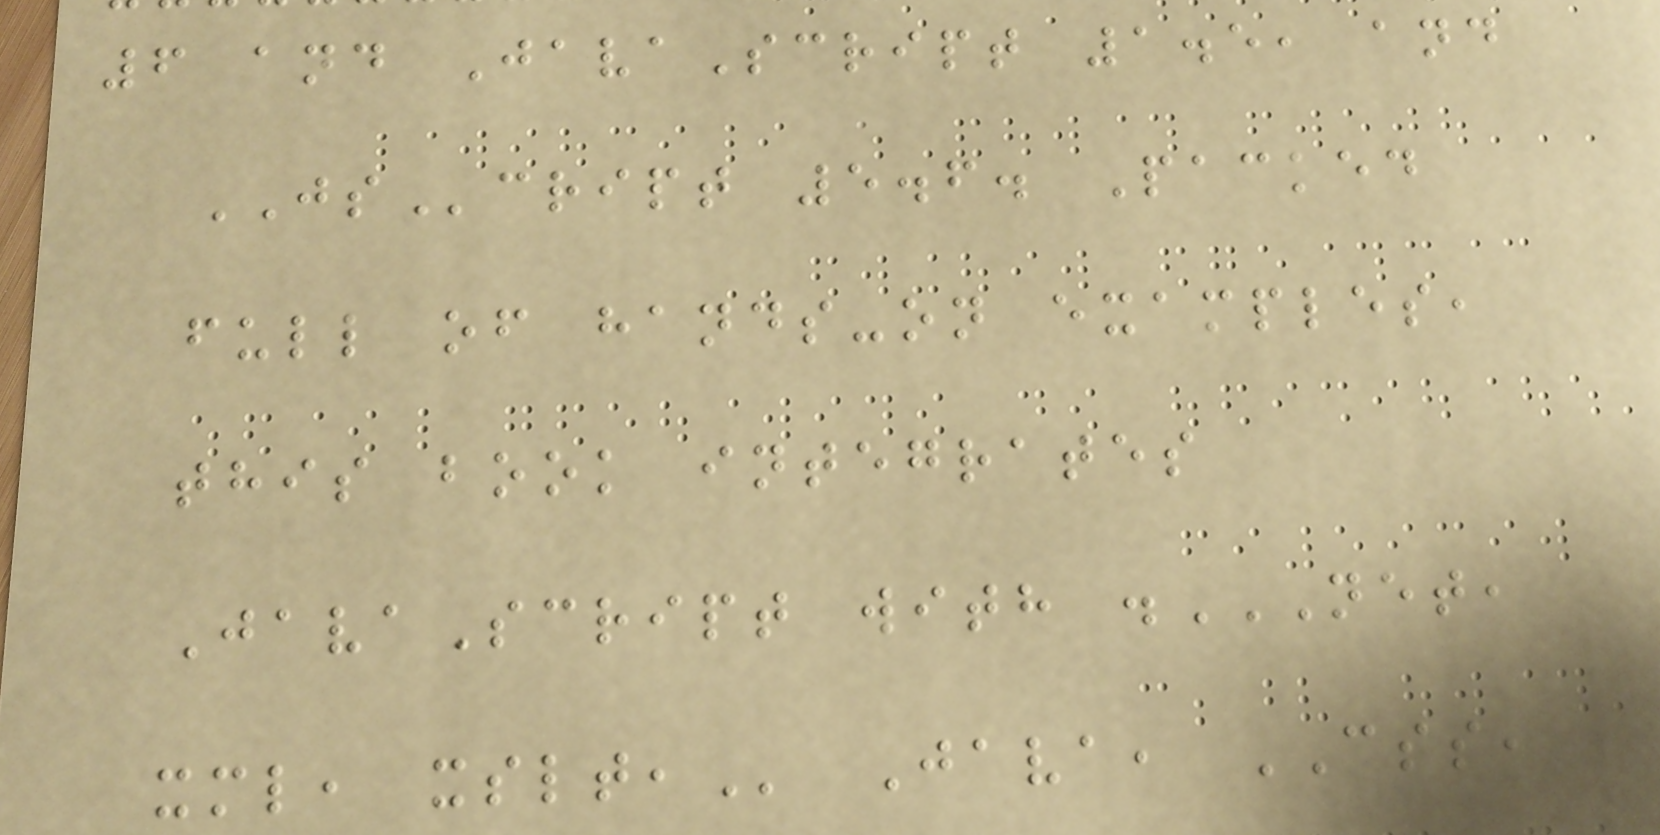6 and JavaScript 1.5, and
JScript 5.6. Packed
full of hands-on examples,
this book integrates
JavaScript with .NET,
XML, XSLT, Java, CSS,
